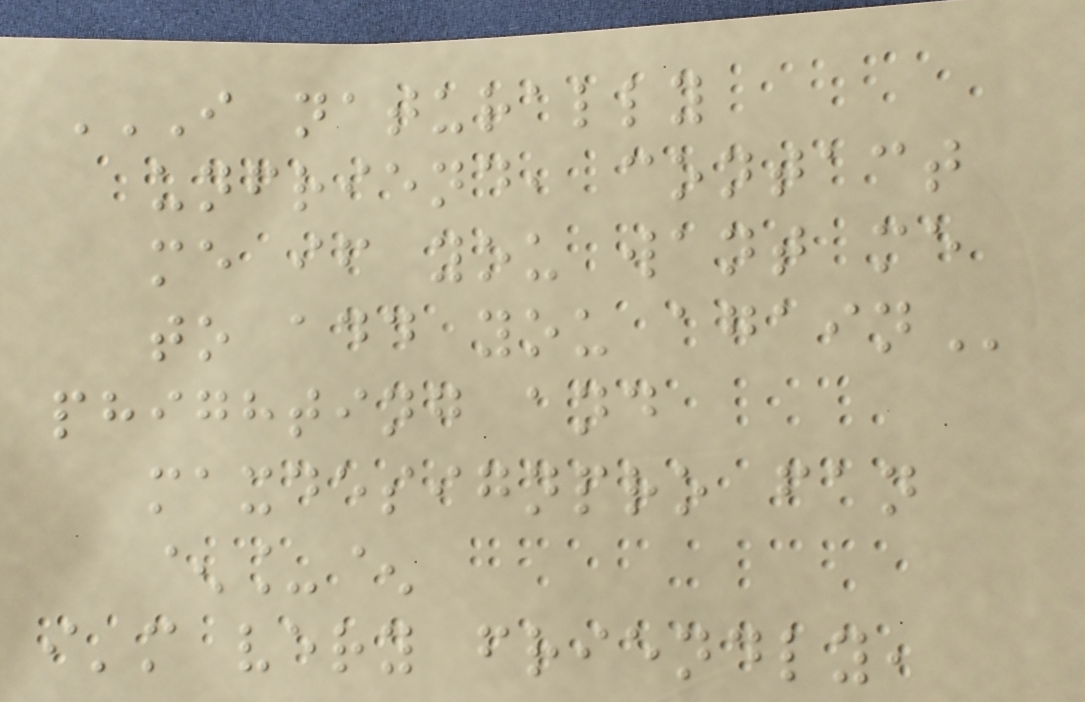I NATURALLY
UNFRIEND, CONTACT
ME IF YOU WANT ME
TO ADD YOU AGAIN
phighting and
maxdesignpro fan
^_^
i'm very friendly,
